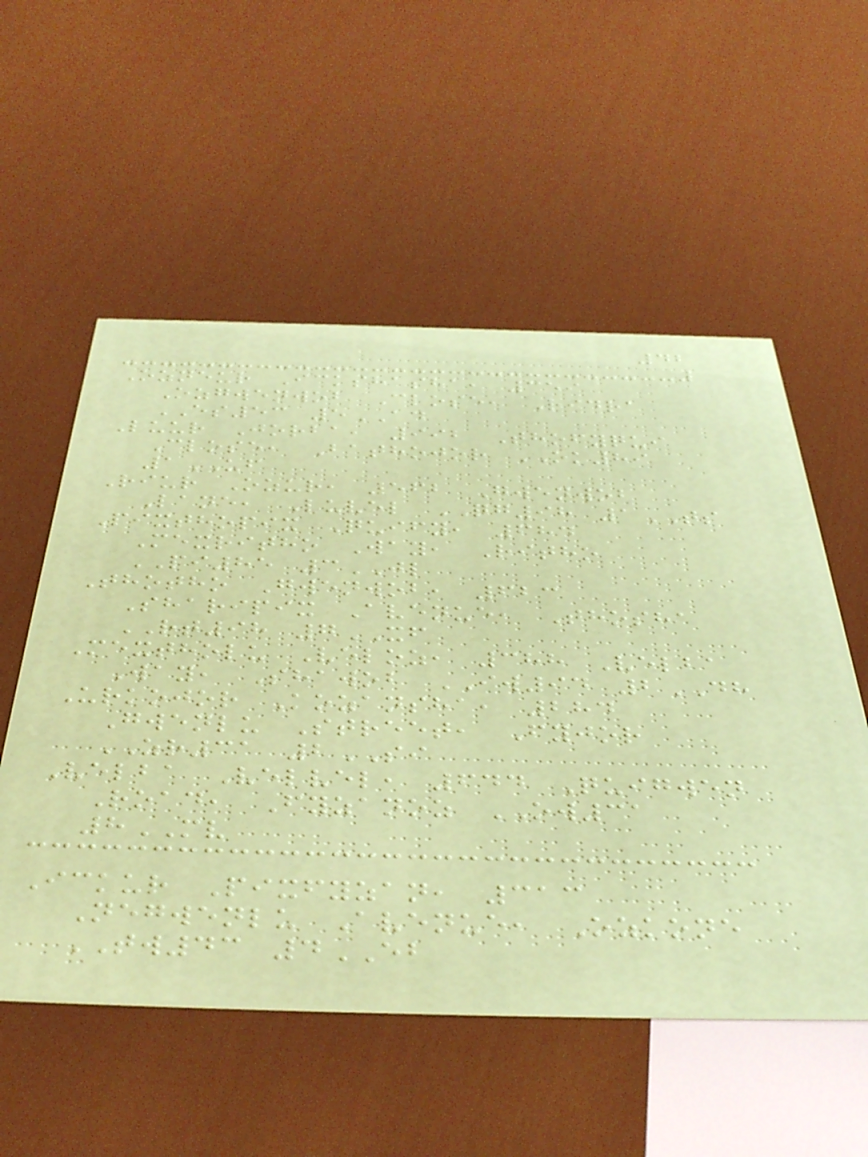42
Ozneur Ickshasha, 359
Ozgwenwob Close, Ridra
ES53 5AD
Luur Jorba, 992 Thofyqui
Close, Bathojor OK89
1UF
Riur Ozur, 562 Gwenwob
Lane, Luvel QG98 1TS
Pixthopix Quify, 684
Mexritho Way, Ritho
PI85 3JL
Thotho Gwenwob, 623
Sharipix Avenue, Thosha
RT98 7XF
Mextholu Veloz, 388 Velba
Way, Shawob IW94 2DH
Urkojor Kozansha, 284
Gwenlu Street, Fyjor
ZR31 2SI
Velba Velvel, 644 Quigwen
Road, Fyzanoz OW31
8MV
Ickur Pixfyzan, 313
Negwenlu Avenue, Ozkone
TW43 4EB
